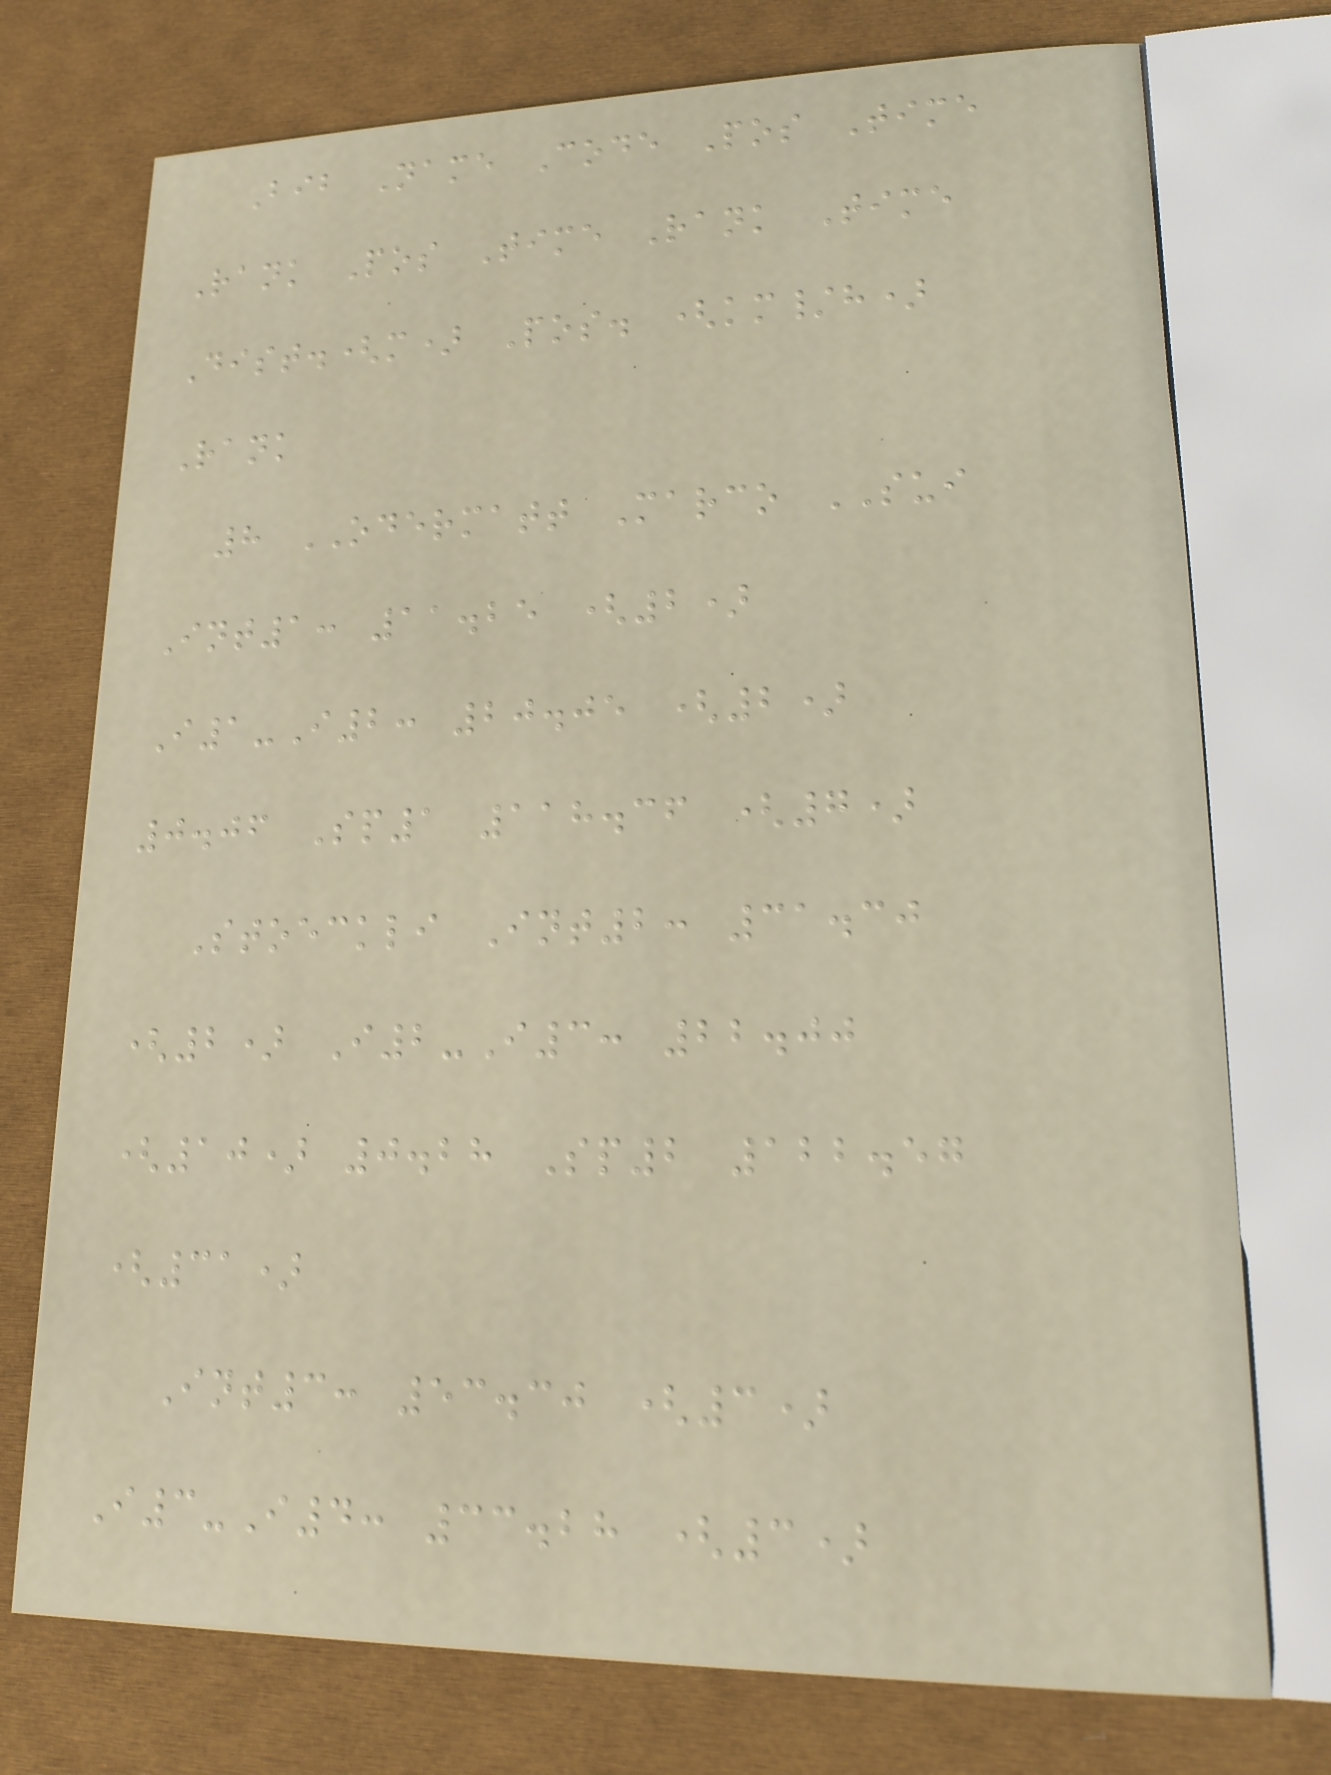Bib Name Code Pos Time
Rank Pos Time Rank Time
Dist.(m) Pos. (km/h)
Rank
8 ODERMATT Marco SUI
Int1: 11.25 (2)
I1-I2: 20.05 (2)
0.06 Sp1 118.36 (7)
Stoeckli Int2: 31.30
(2) I2-I3: 22.00
(10) 0.28 Sp2 122.57
(31)
Int3: 53.30 (3)
I3-I4: 33.28 (3)
